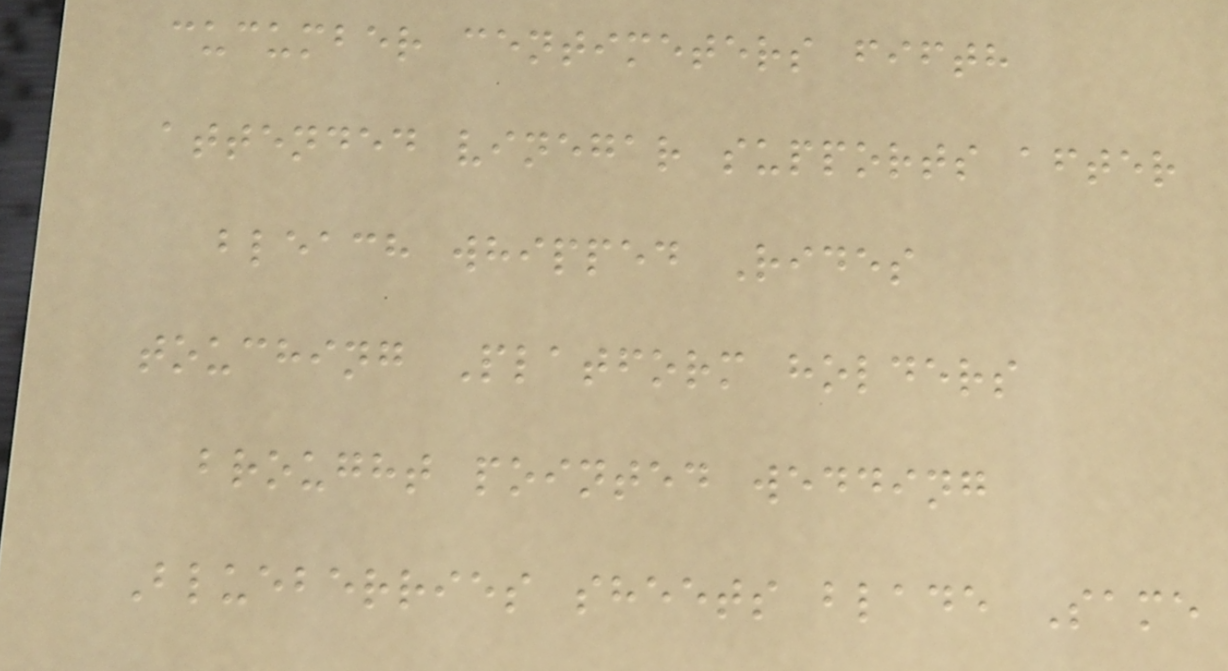cucumber centimeters fifth
attended vinegar supports after
bleach whipped Rides
touching Platform holders
brought pointed wedding
Blueberries sheets blade Same
